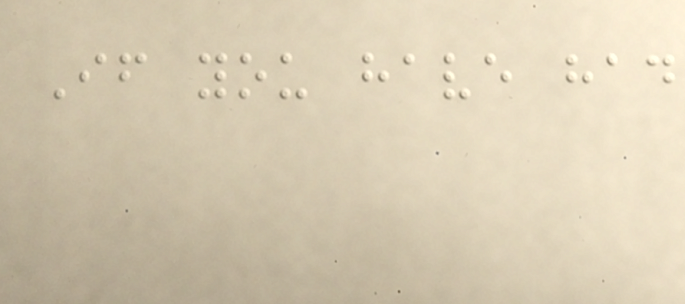If you have had
